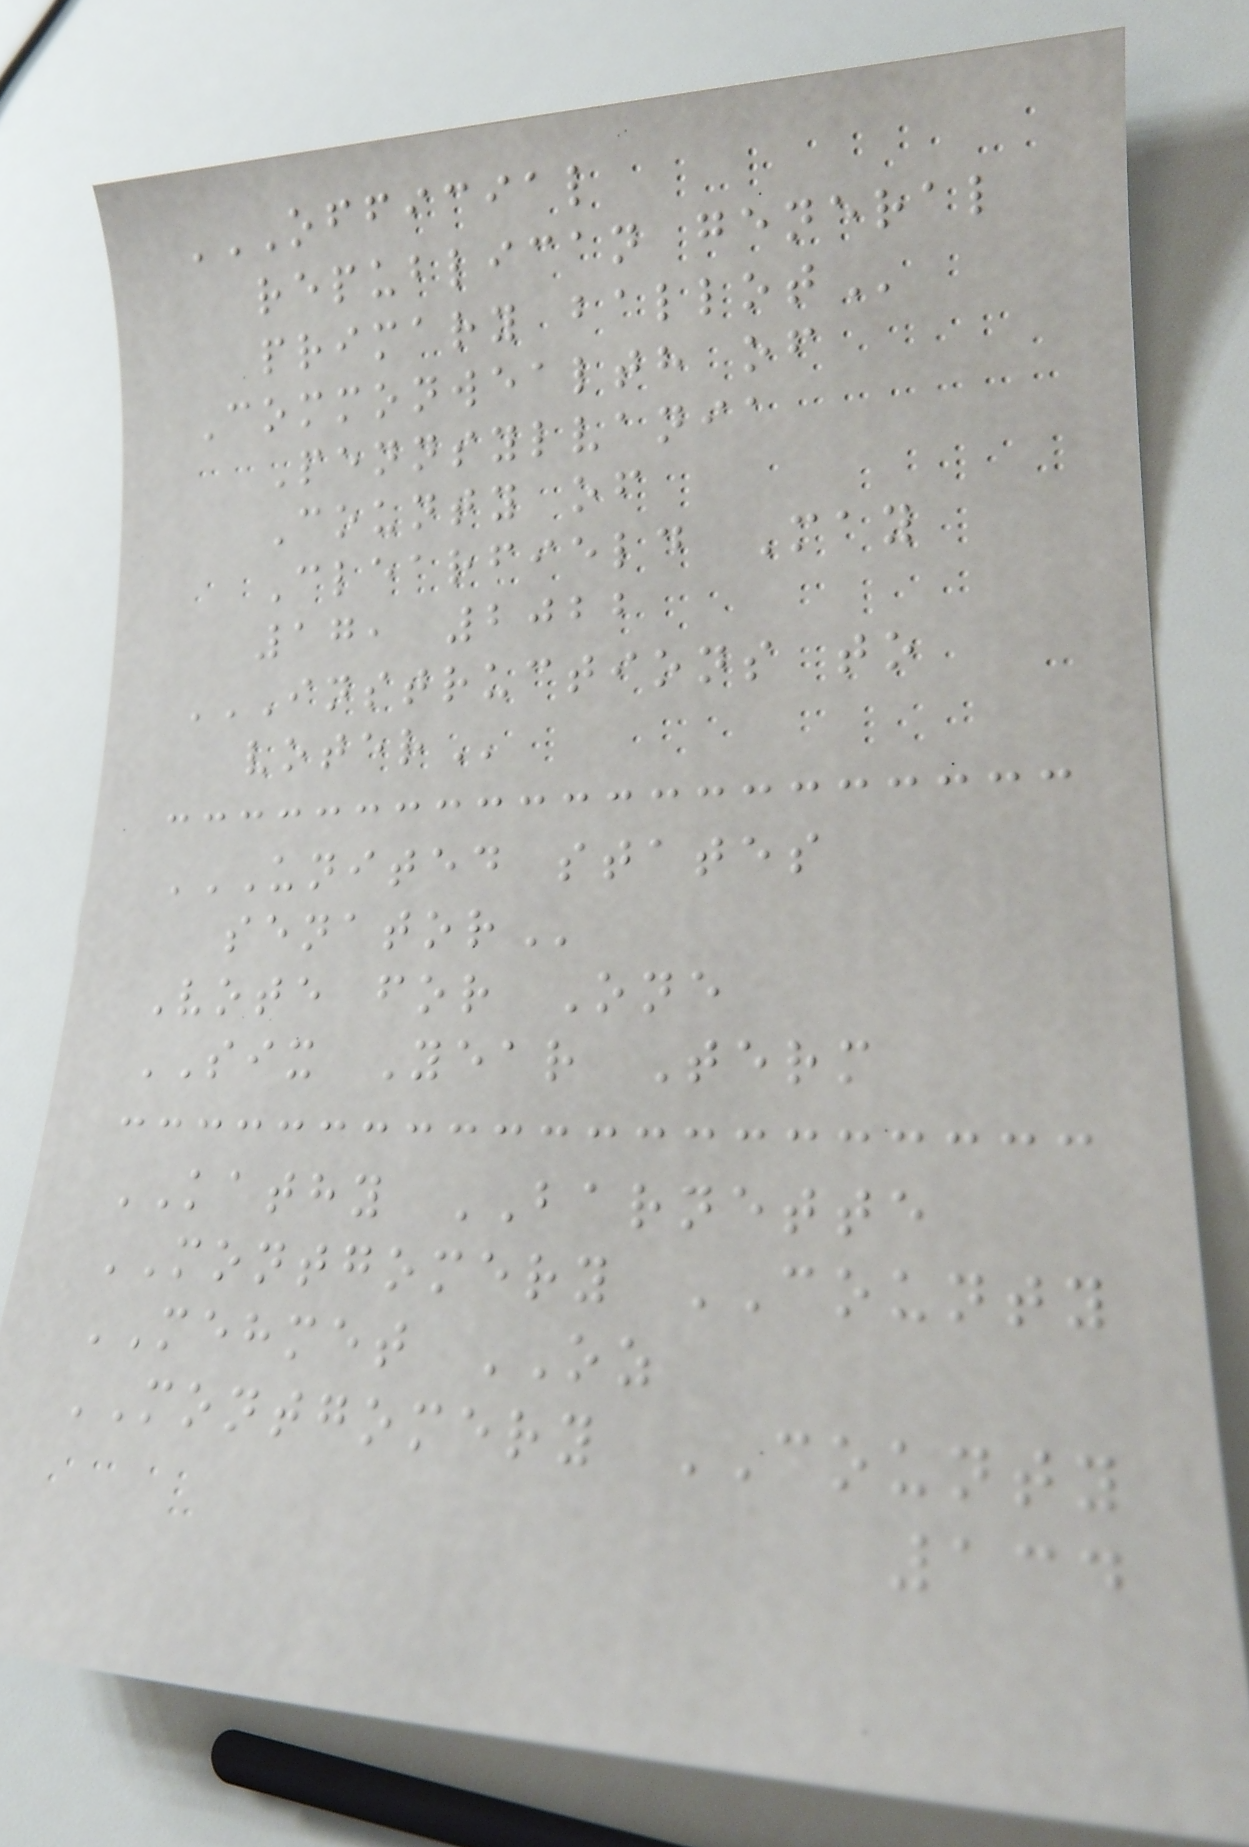OFFICIAL
REPUBLICAN GENERAL
PRIMARY BALLOT
Commonwealth of
Pennsylvania
County of
Clearfield May
17, 2022
INSTRUCTIONS TO
VOTER
UNITED STATES
SENATOR
Vote for One
SIX Year Term
KATHY BARNETTE
MONTGOMERY COUNTY
MEHMET OZ
MONTGOMERY COUNTY
134
